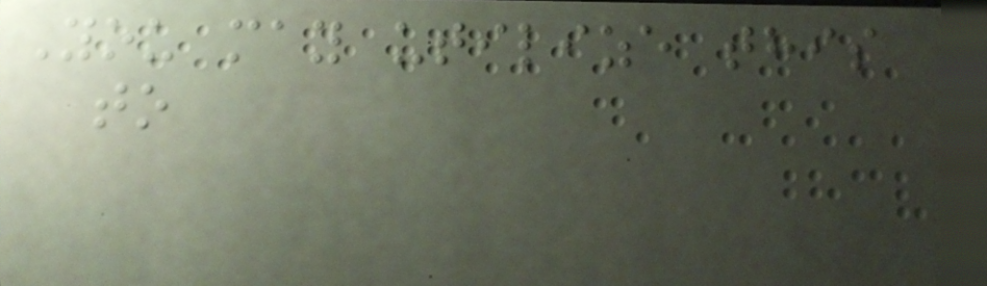You may utilize this
to
